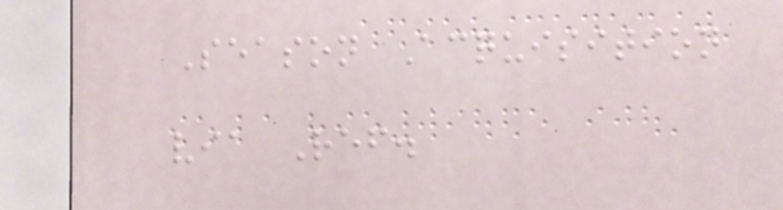Season Acquisition
via Ref.
